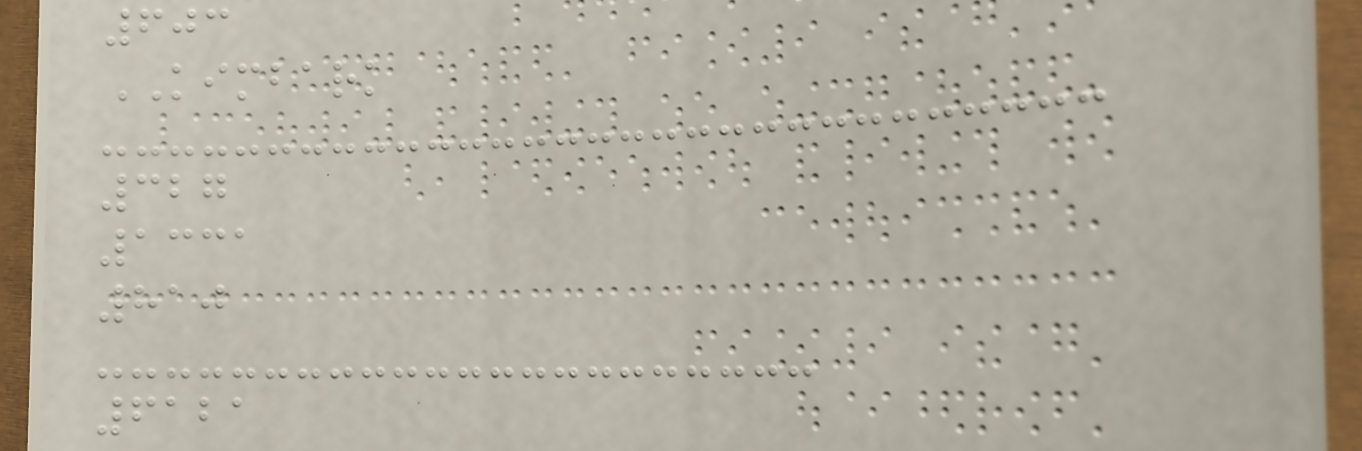603
KIMBARK
327
1331
810
6121
